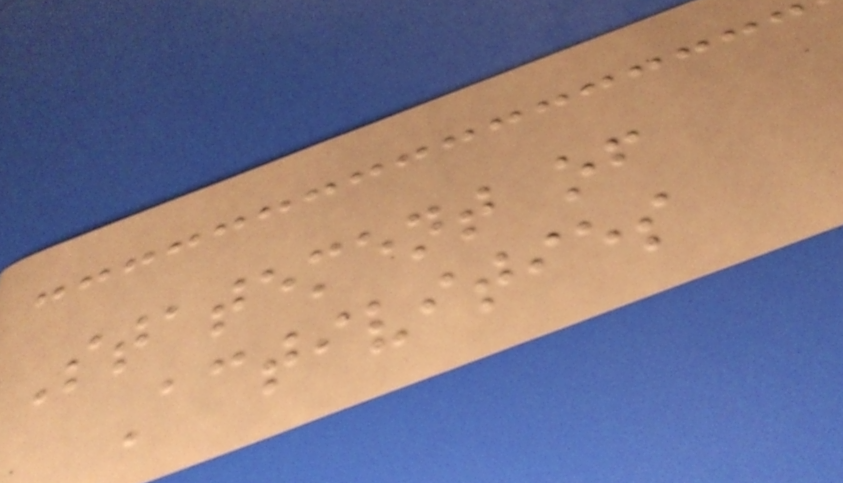Statement of
Activities
